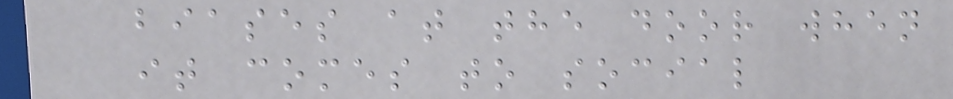biases at the door when
it comes to social
